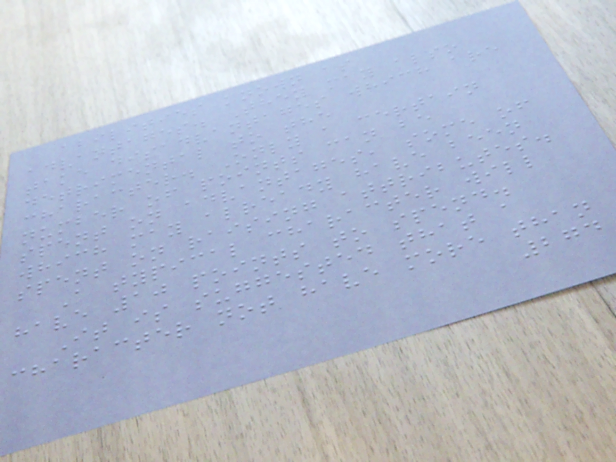abilities known as
advantages. They may also
take disadvantages which are
detrimental to the
character. Only a certain
number of points can be
spent on advantages, some of
which may already have been
spent on raising attributes.
A typical character will
have 10 points to spend.
It is suggested that a
character not have more than
274
